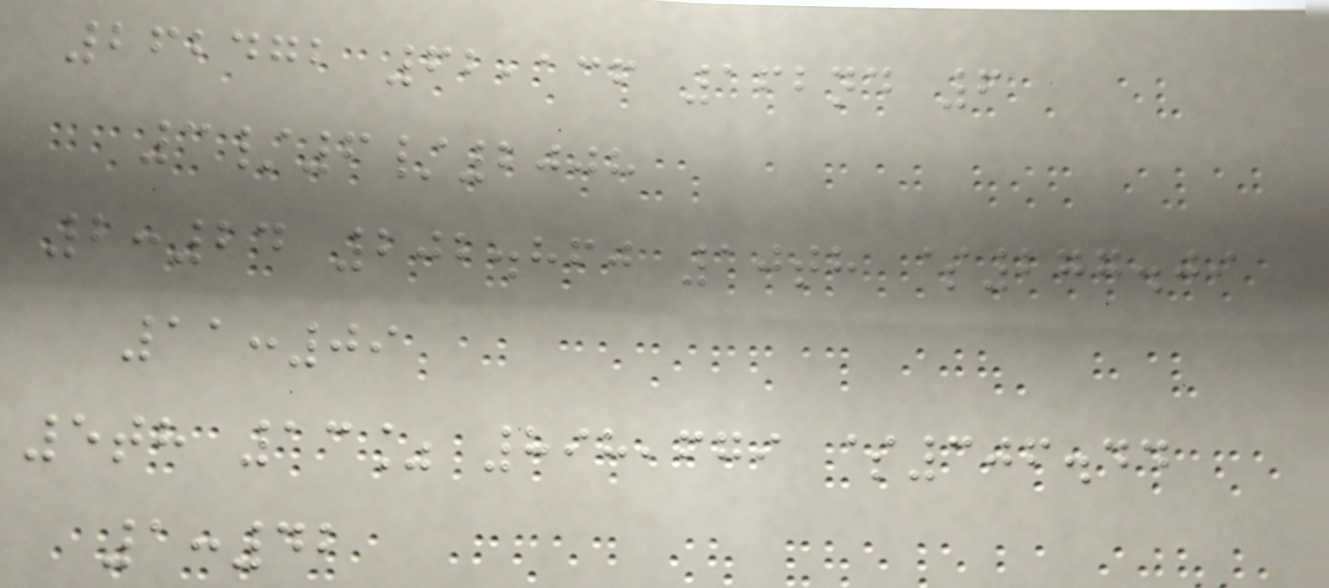262472 62,136 162nd 6
3/6/2008
2:24 202.860 10th $277.09
11:09
5th 13% 898,679 $306.44
1:42
